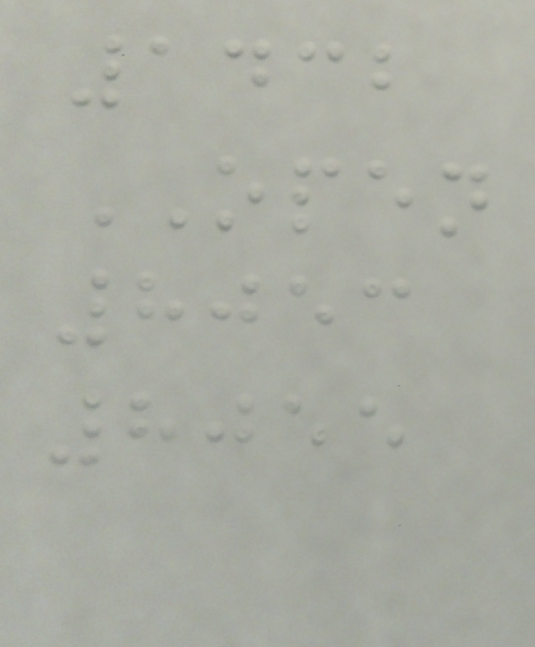1432
OPEN
8053
8055
